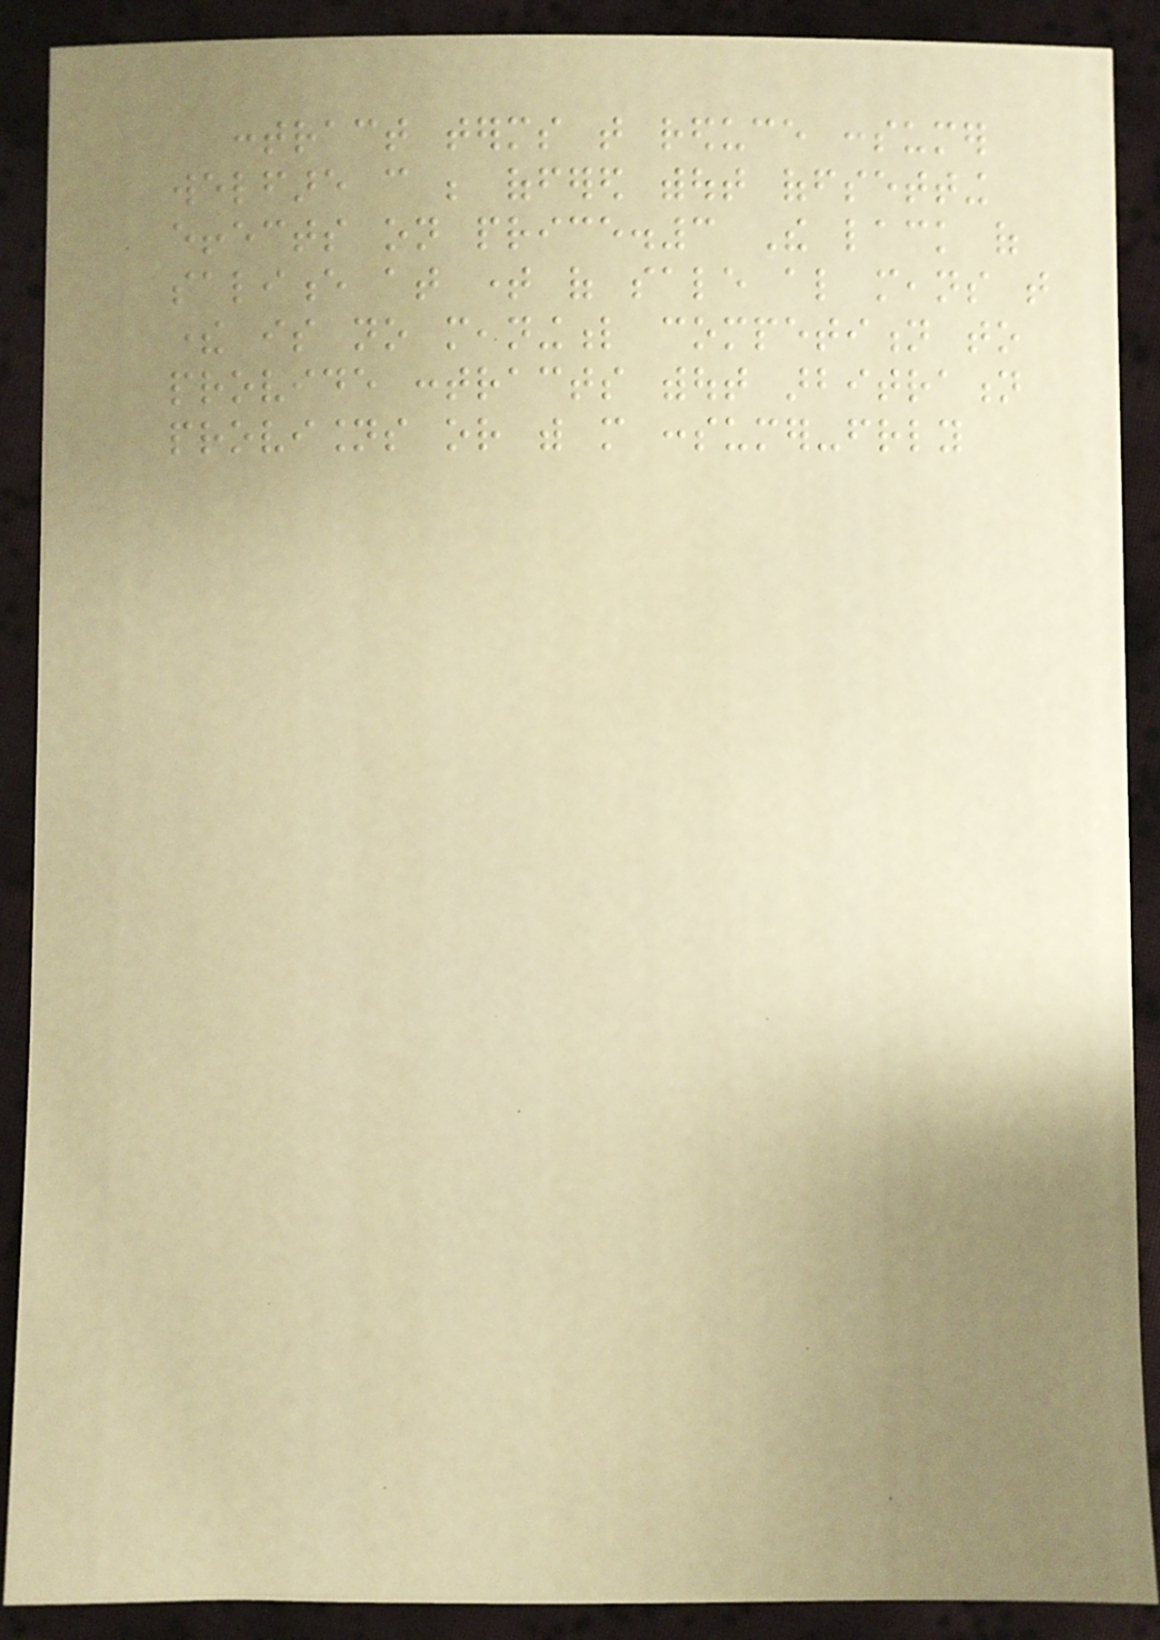contract terms that reduce consumer
welfare can be offered without offsetting
effects on price.3 The lack of
salience at time of sale also means that
there is no meaningful competition to
provide contracts without arbitration
provisions or with more consumer-friendly
